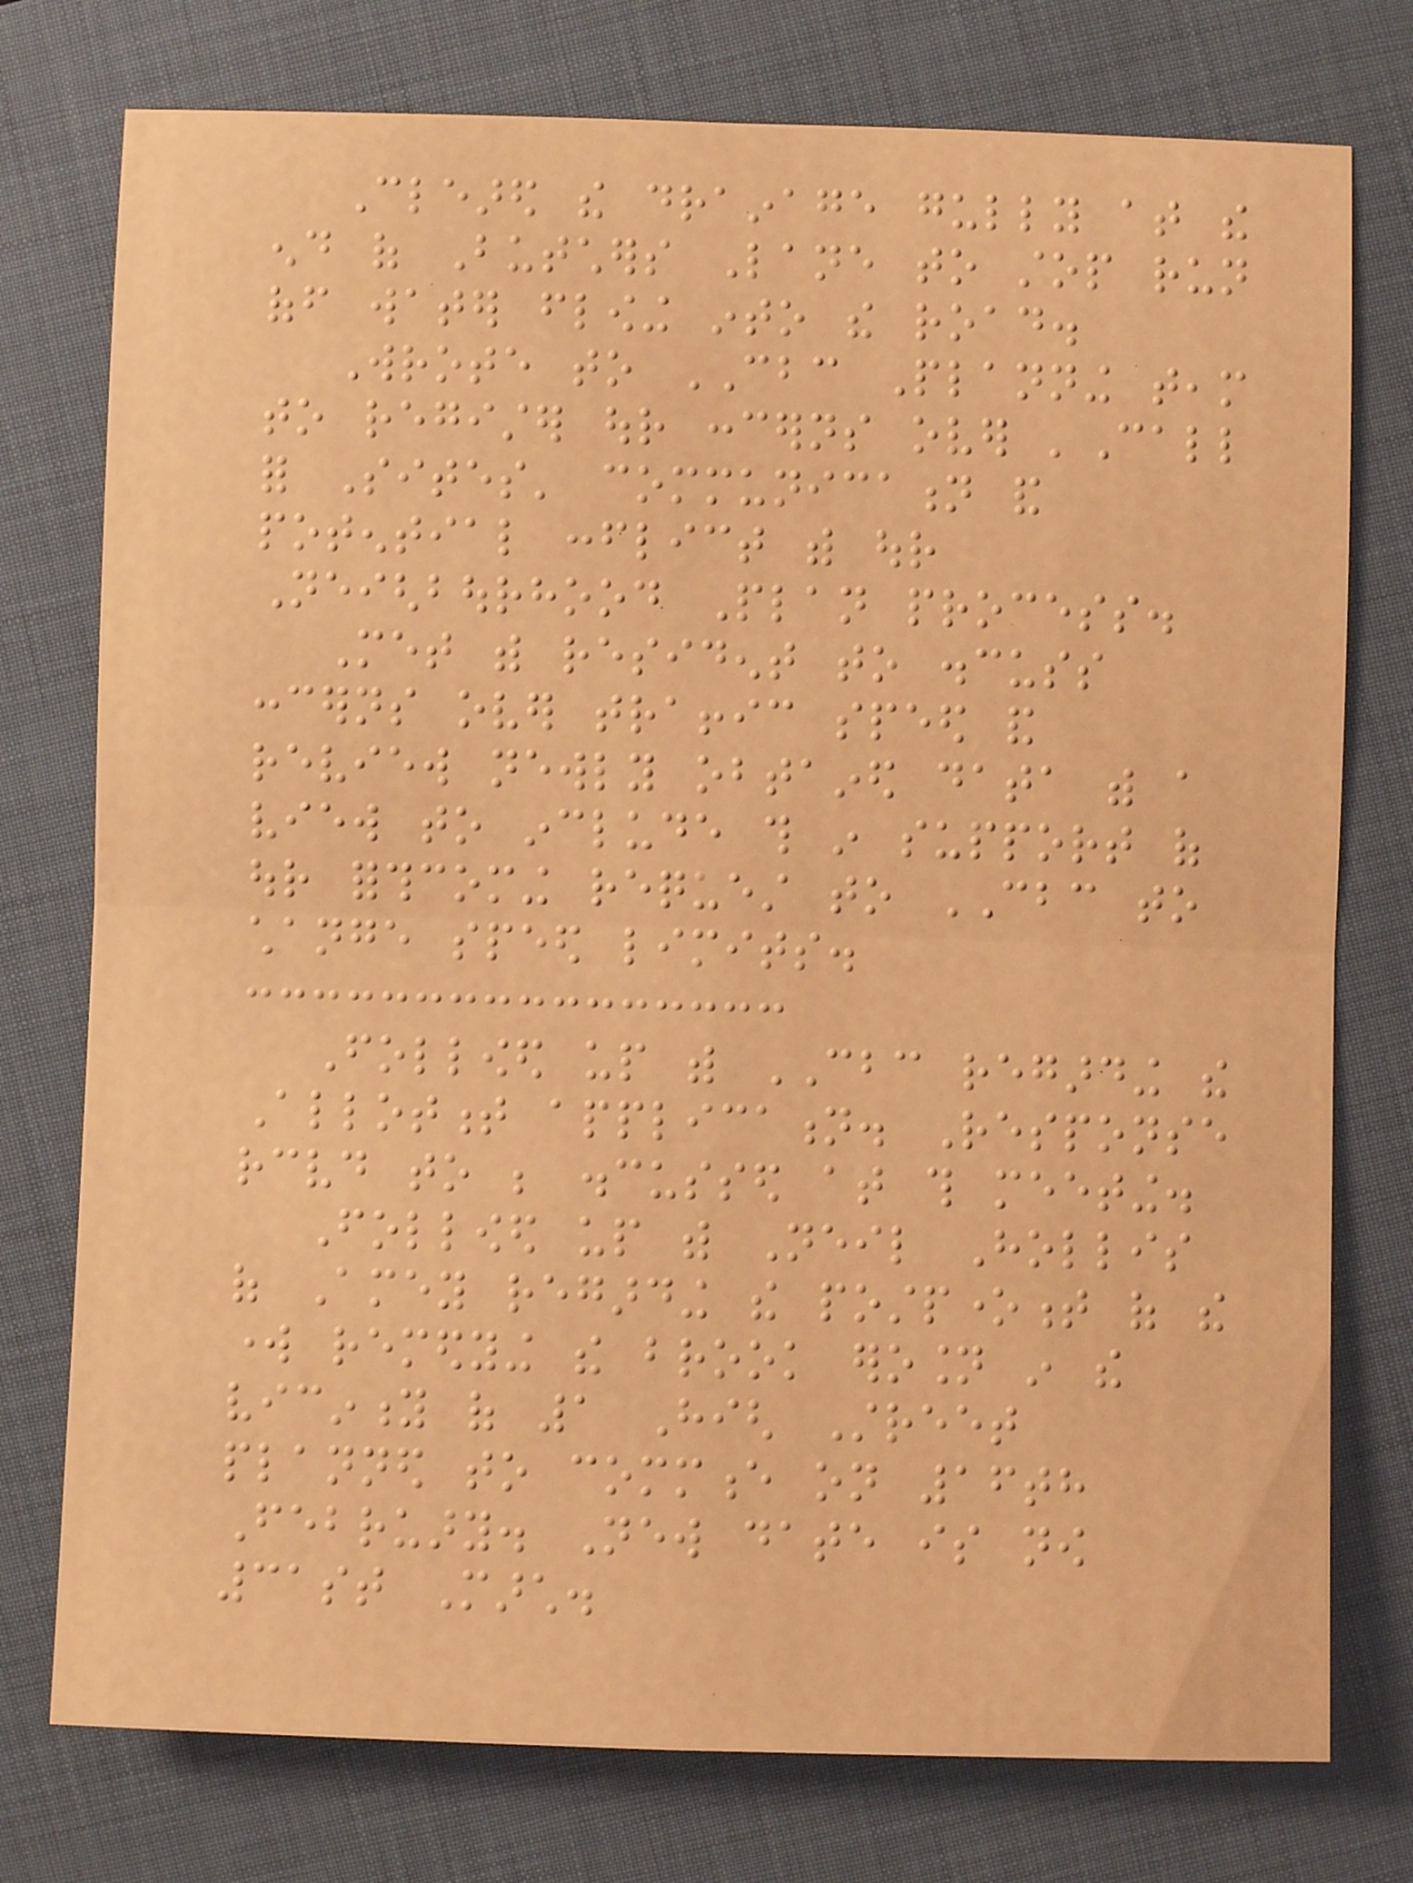Cleared the drainage gully at the
end of Butchers Lane to stop run
off water flowing into the road.
Wrote to CBC Planning team
to register our concerns over 'Call
for Sites' communication and
potential conflict with our
Neighbourhood Plan process.
Met with resident to discuss
concerns over traffic speed and
review newly obtained data with a
view to include this in support of
our forthcoming request to CBC to
change speed limits.
Followed up with CBC regarding the
Allotment application. Response
received to be discussed at this meeting.
Followed up with Neil Hollis
of Amey regarding the postponement of the
work remedying the brook erosion in the
vicinity of 1 High Street
planned to commence on 16th
February. New date is now
31st March.
